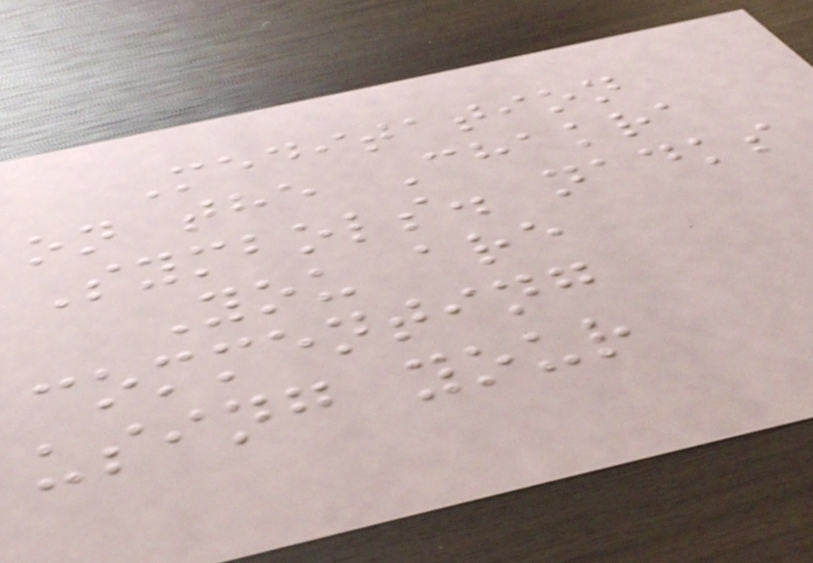Meditation
on the Chakra
Symbols. nadks
You are
commenting
using your
